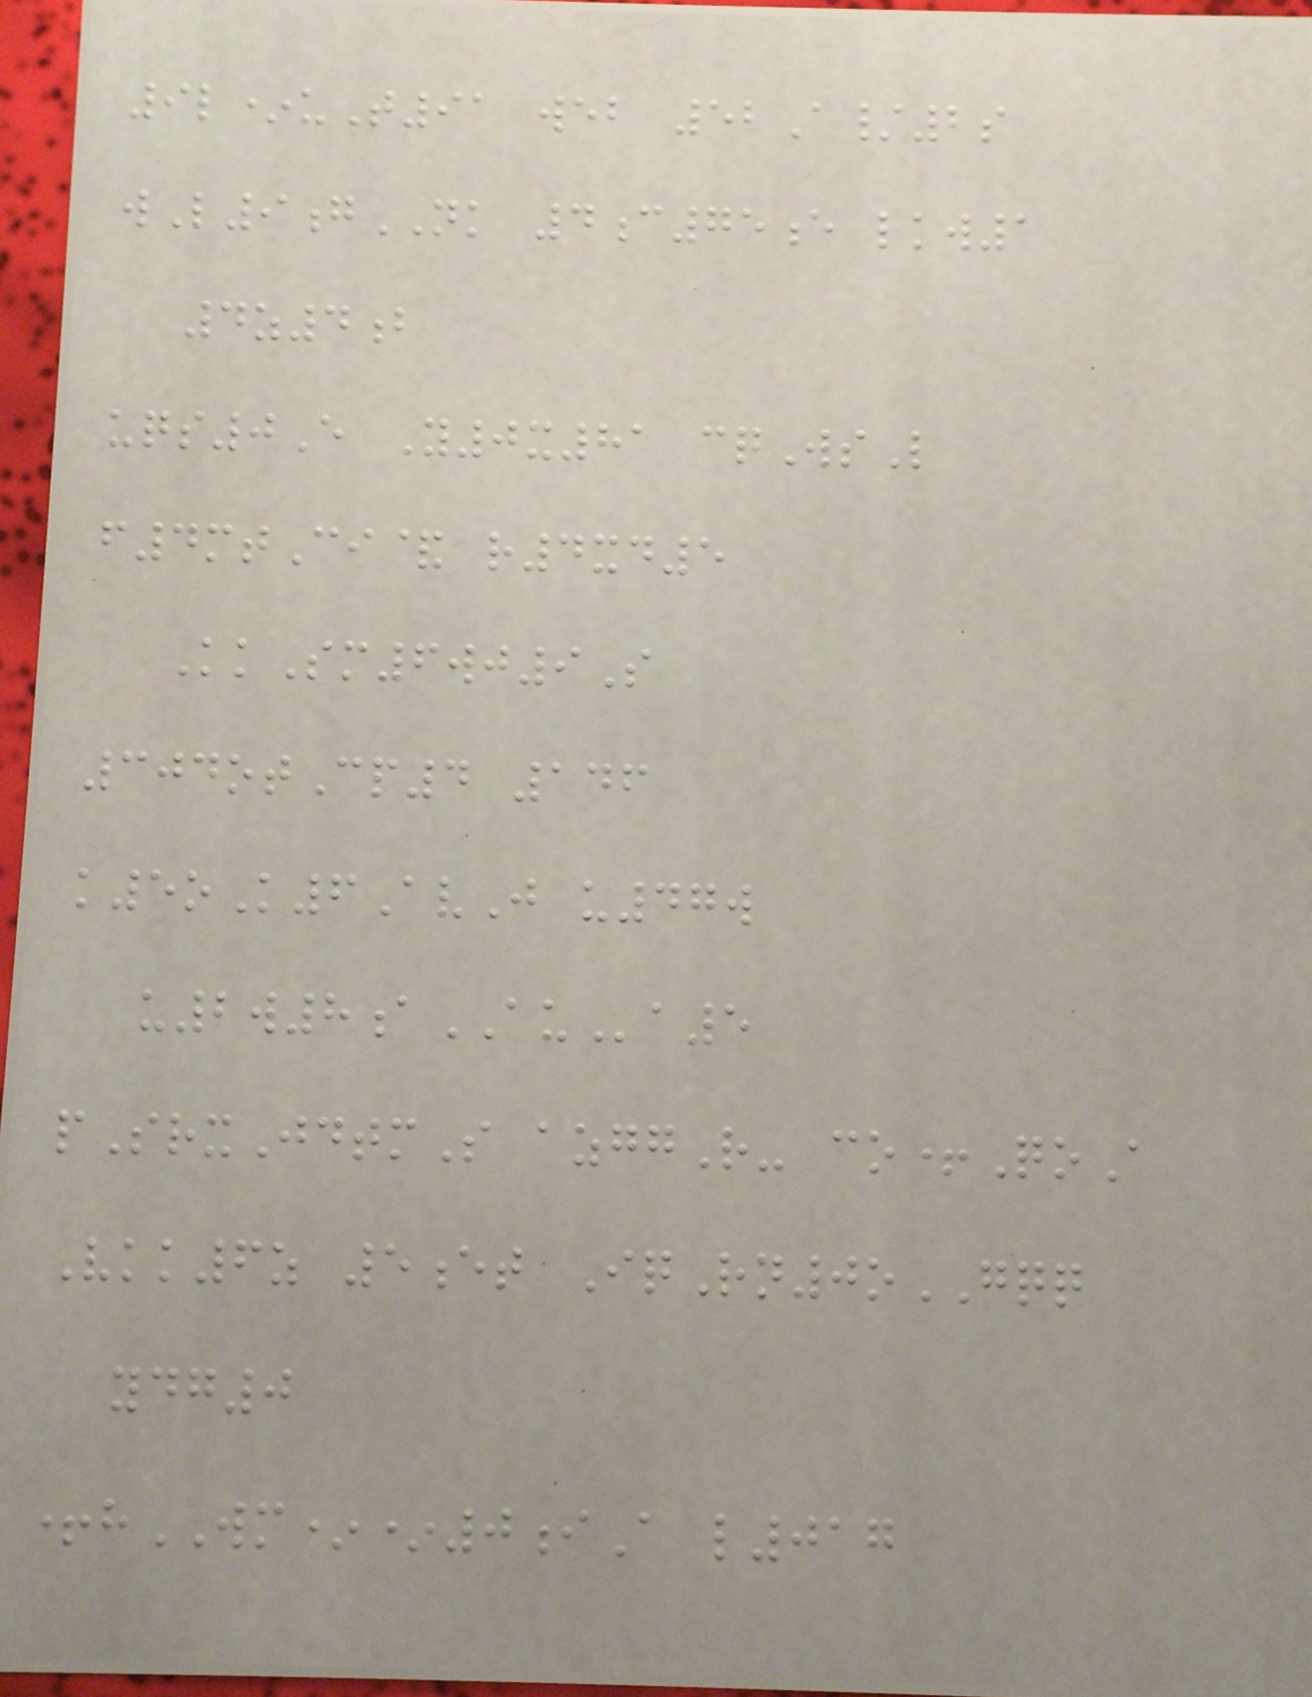9l*uT91 web 52A/2s
wL9gNK 4c75e lkw1
4z4b
uqs0E Y0x81 cqWsL
f4mtCi& r4xd5
KkSm6wj9S
304otCp4 146
k5oK6AvJ u47w
u2w8aAUa5
pSrxJdtmS azggR- co+QoA
Vkk6z 5et IqRn0oGQQ
ydg0
+hWM**0iA l017
